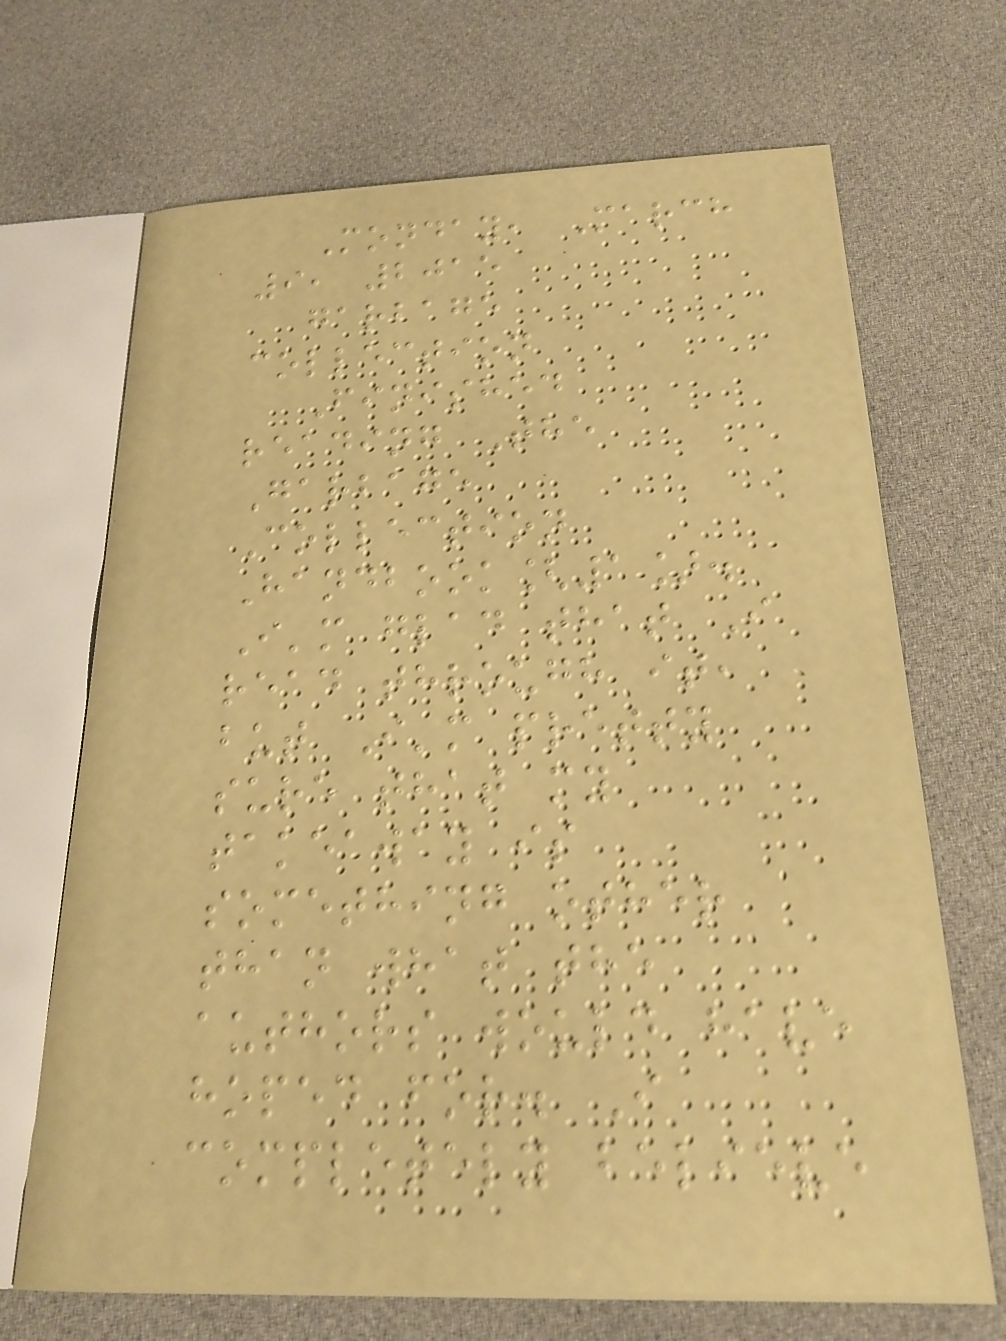Monday, March
9, 2015
garbage
collection
Finished
reading The
Garbage
Collection
Handbook[1].
I'm glad that I
read through it,
but I'm pretty
sure that my
takeaway is
something other
than what the
authors would have
hoped for. I
completely believe
